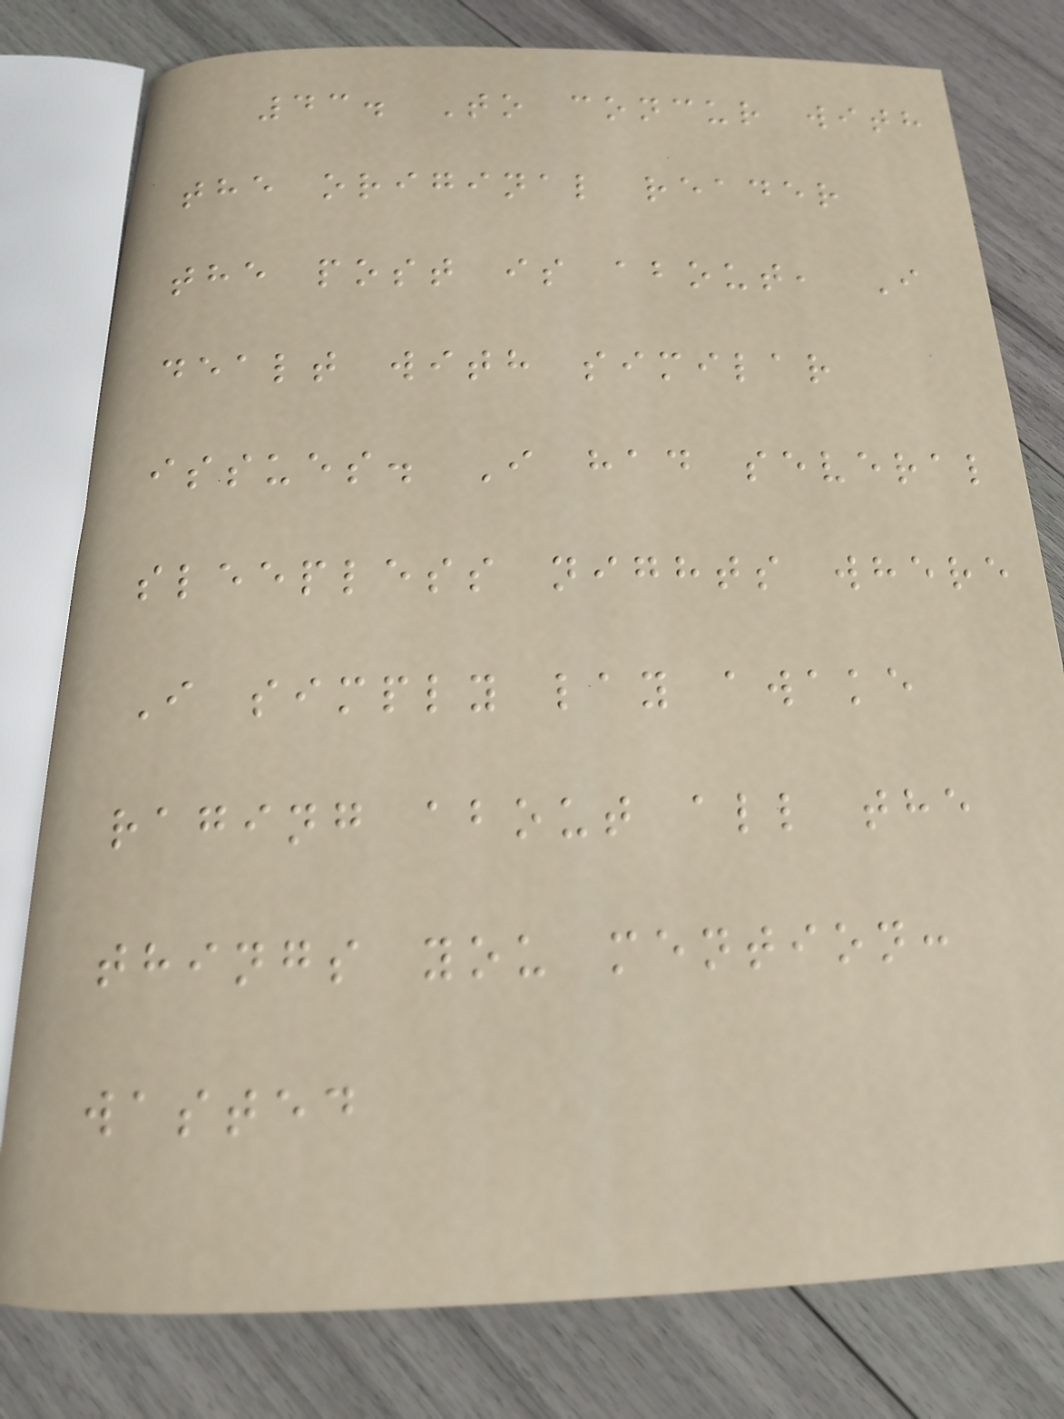43. To concur with
the original reader
the post is about, I
dealt with similar
issues. I had several
sleepless nights where
I simply lay awake
raging about all the
things you mention:
wasted
